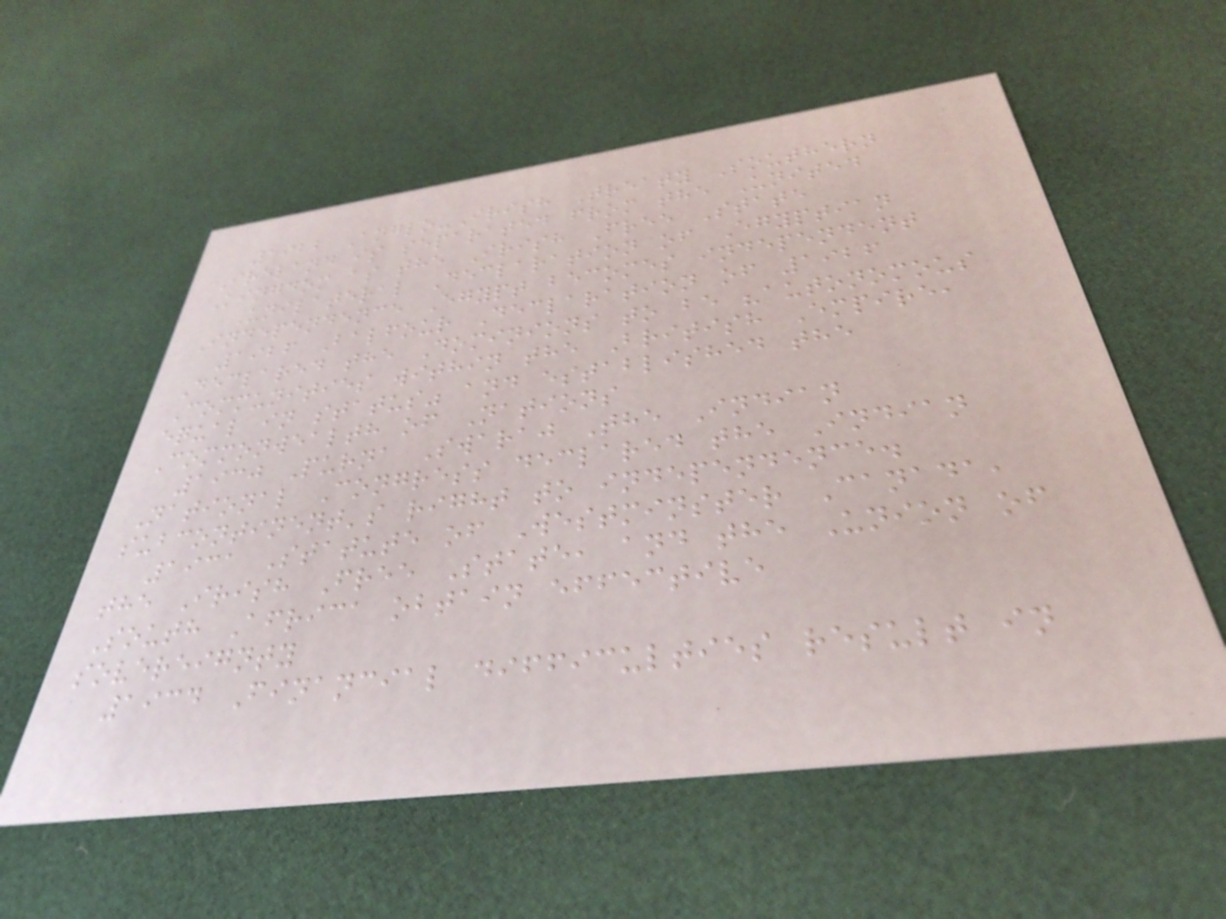1922 Anglo-Irish Treaty Southern
Ireland is separated from the United
Kingdom as the Irish Free State
Unilateral Declaration of Egyptian
Independence Egypt becomes independent
1926 Balfour Declaration of 1926
Declared the Dominions to be "autonomous
Communities within the British Empire,
equal in status" and established the
Commonwealth of Nations
1930 Purna Swaraj The Indian
National Congress declared the Indian
subcontinent's right to independence.
1931 Statute of Westminster Canada,
the Irish Free State, and the Union of
South Africa obtain effective
sovereignty
1934 Financial difficulties result in
